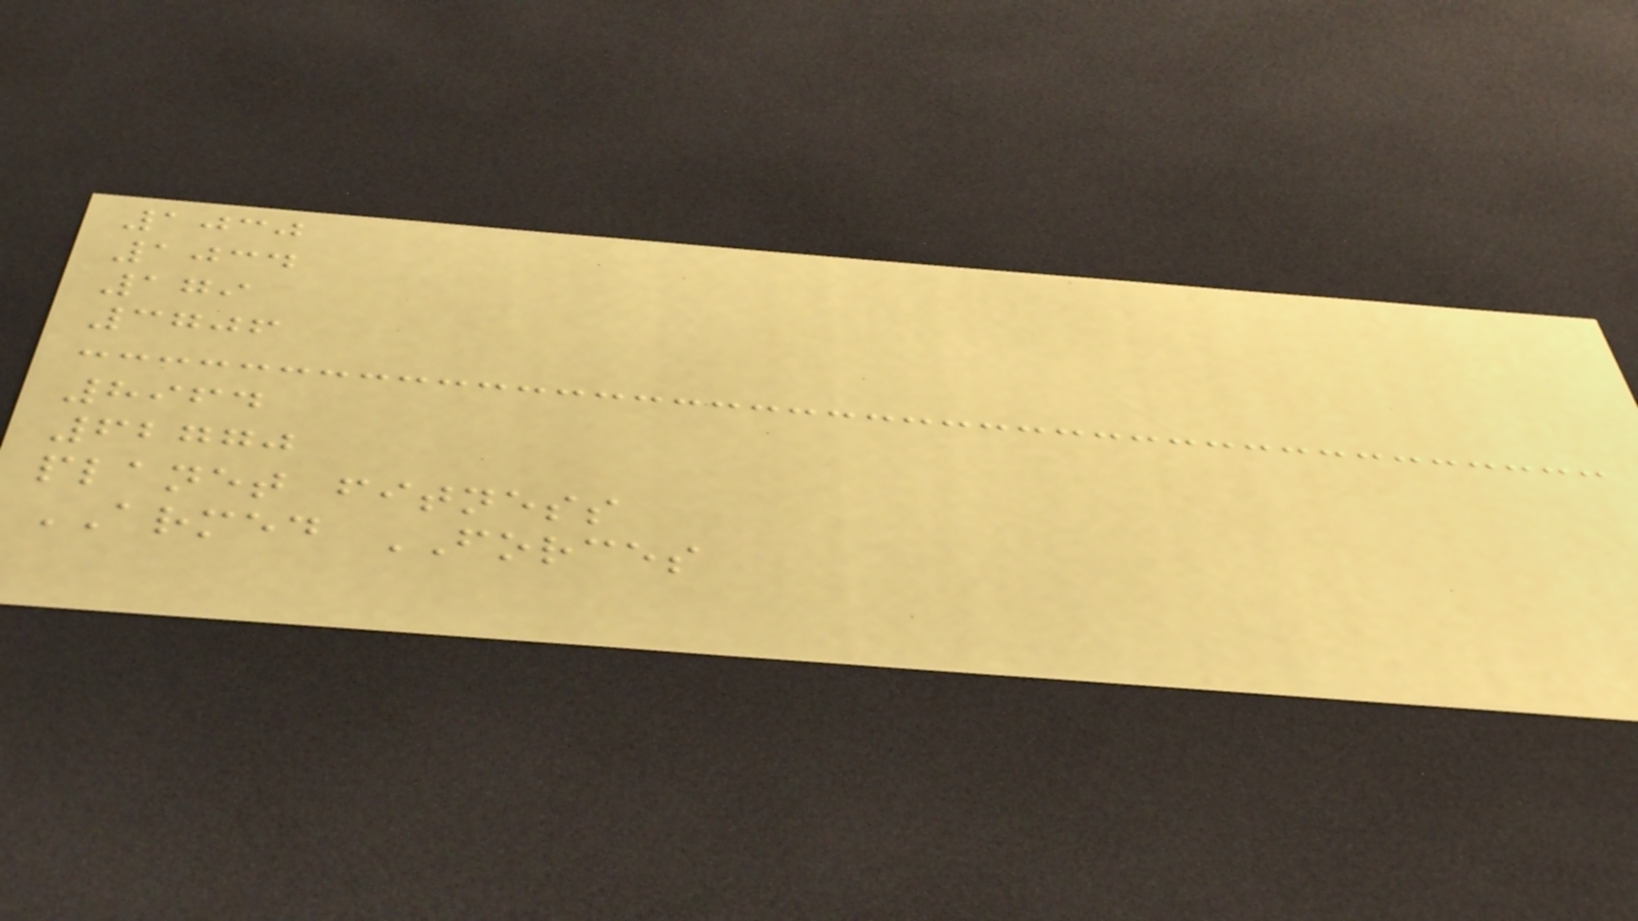1030
1034
179
3706
8964
62770
planet fitness
ARMED FORCES
